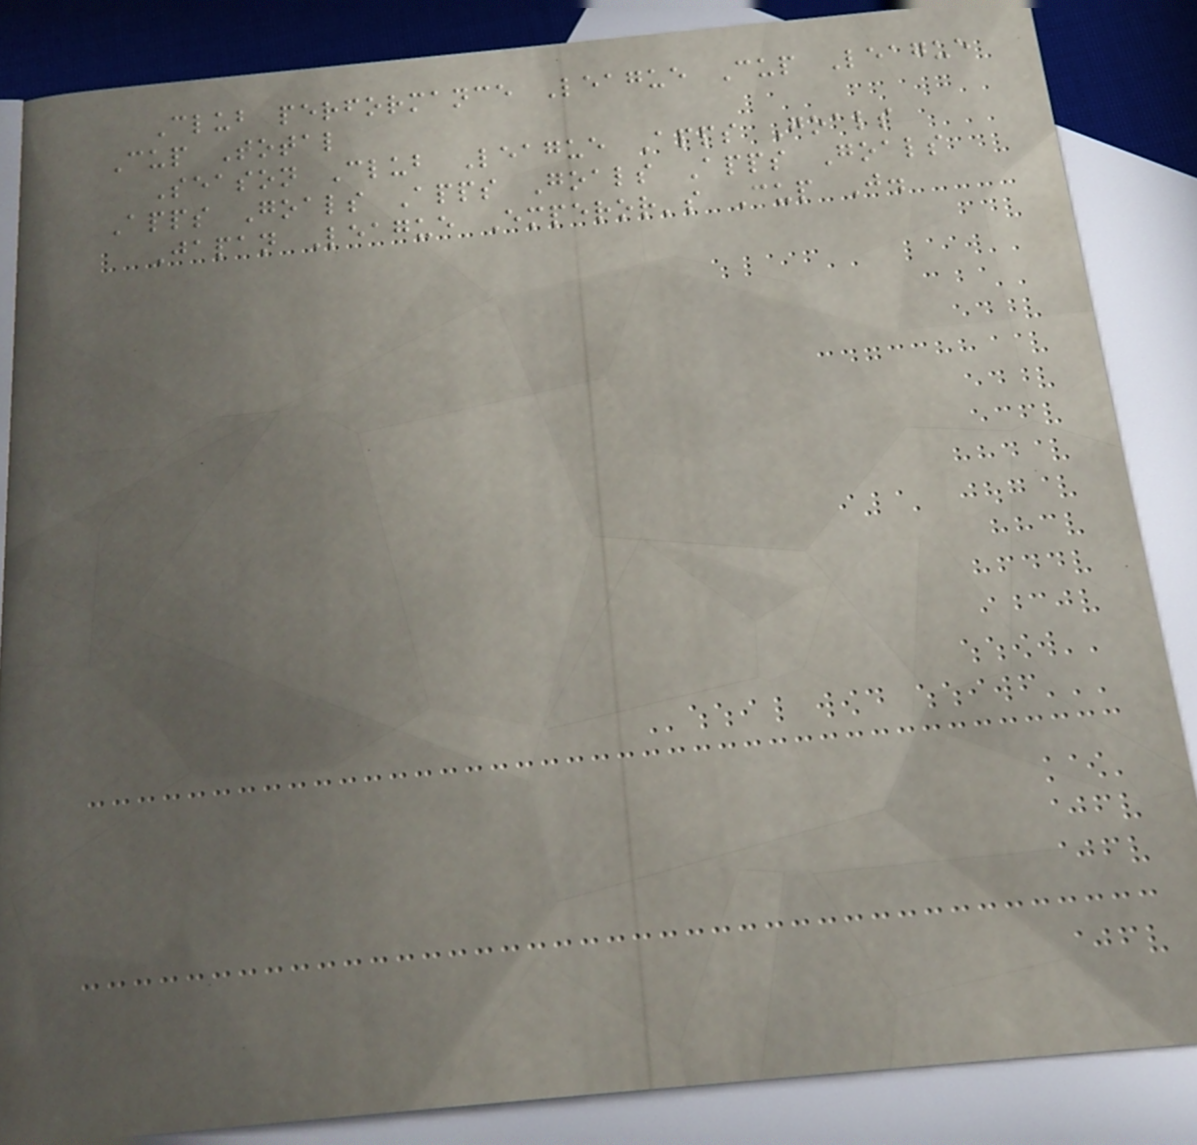Club performance League Cup League
Cup Total
Season Club League Apps Goals
Apps Goals Apps Goals Apps Goals
Japan League Emperor's Cup J.
